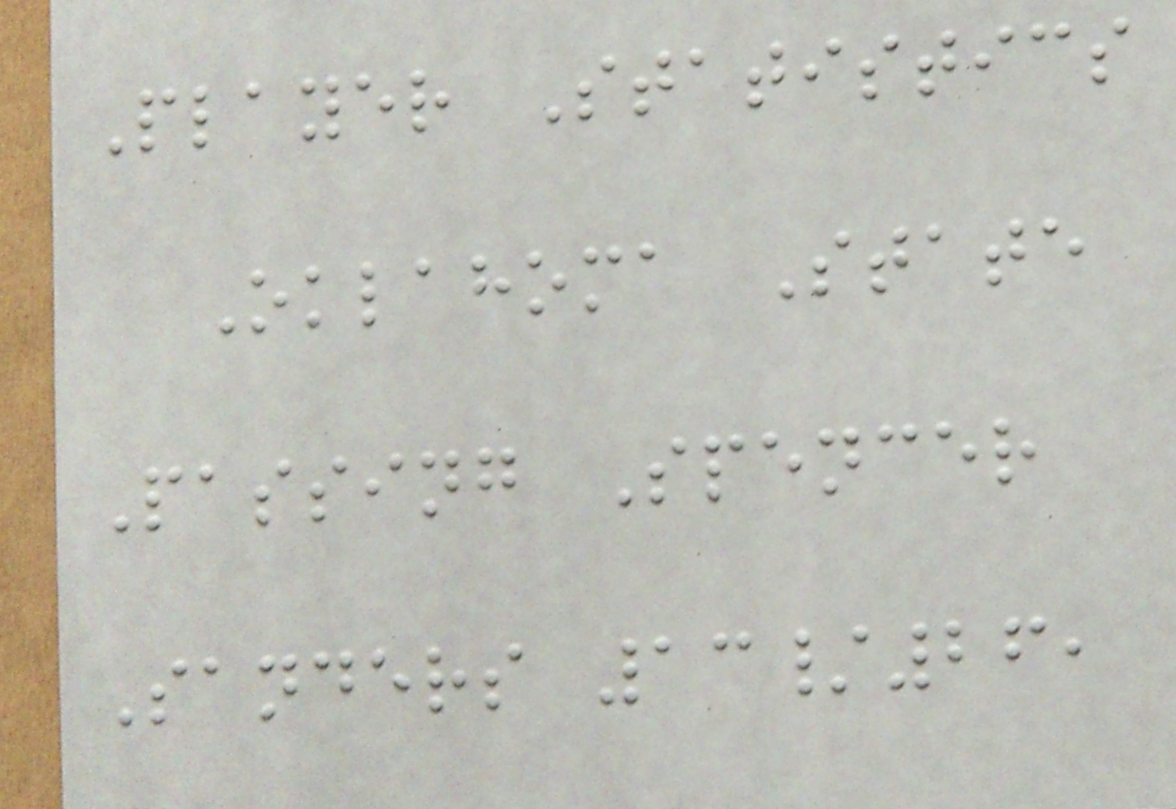Player Statistics
Oklahoma State
Passing Spencer
Sanders 13/26,
